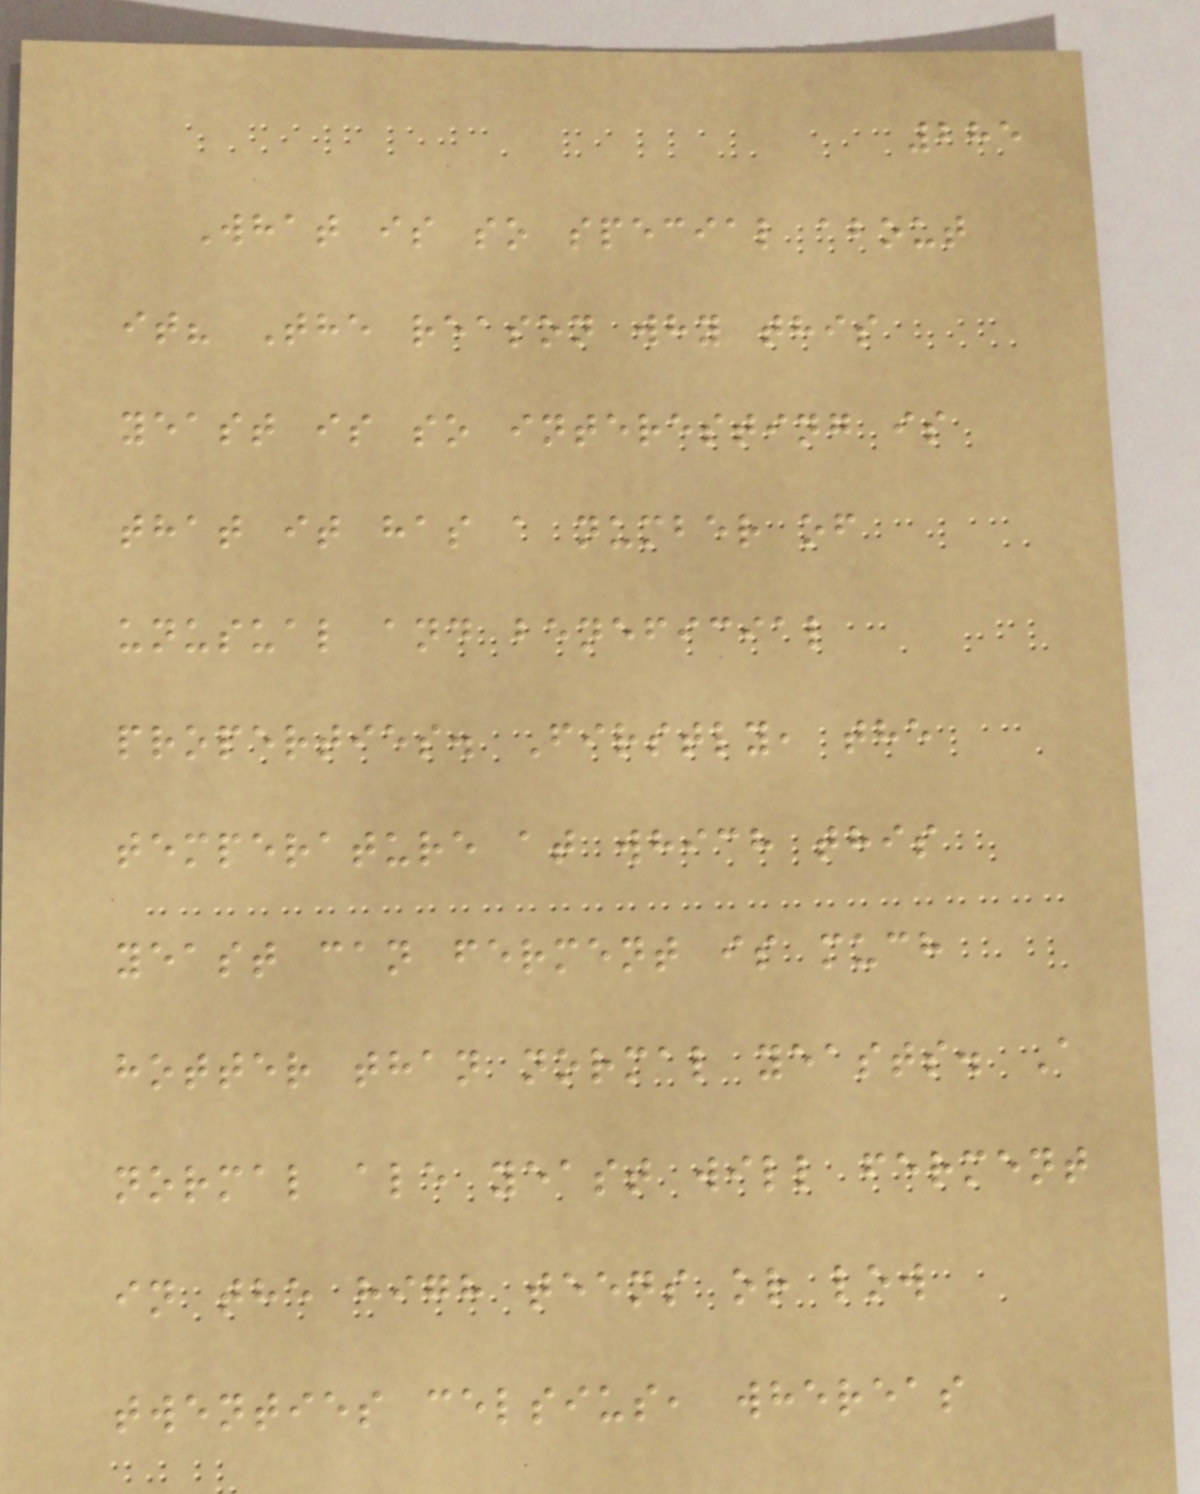285
What is so special about
it? The reason why this
yeast is so interesting is
that it has a number of
unusual and beneficial
properties. Firstly, the
temperature at which this
yeast can ferment is much
hotter than normal yeasts. A
normal ale yeast will ferment
in the high teens or low
twenties celsius, whereas
